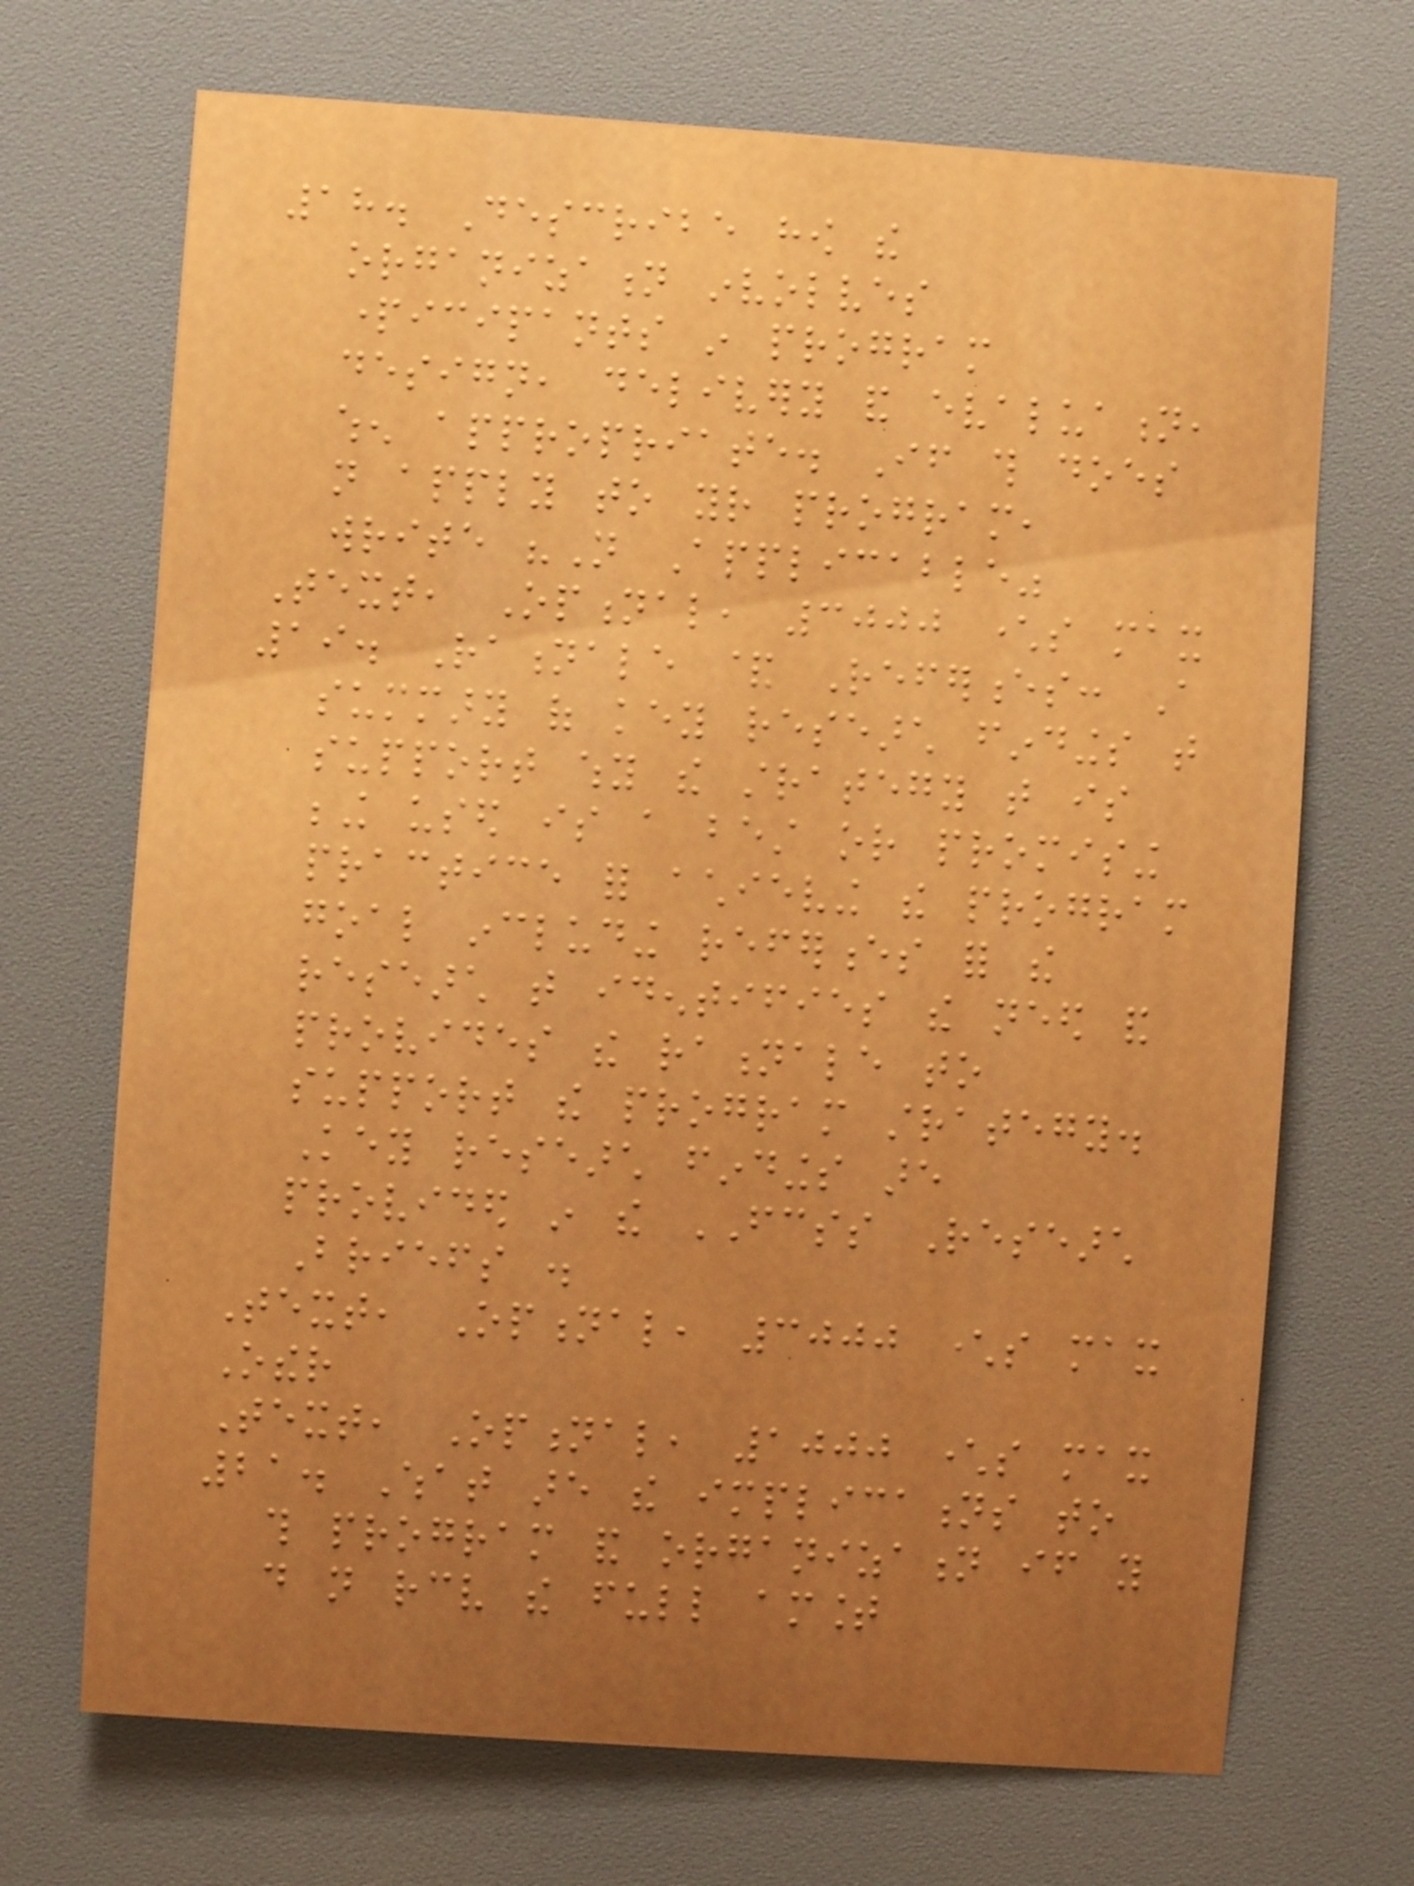18. Describe how the
organization involves
participants in program
design, delivery and evaluation,
when appropriate. If this does
not apply to your program,
write "Not Applicable"
Text, Optional, 3000 characters max
19. Rationale & References: A
summary of key research findings that
support why the strategy that is
being used is a best or promising
practice for achieving the program
goal including references for the
research that identifies the need and
provides the rationale to
support the program strategy.
Key research findings are
provided in the FCSS Research
Briefs .
Text, Optional, 3000 characters max
Other
Text, Optional, 1000 characters max
21. What are the implications to
this program and organization if you
do not receive the full amount
